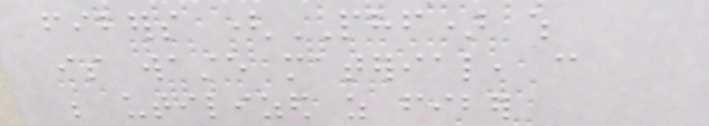fibers (PHF) which
is waste material, can
be utilized as fiber
